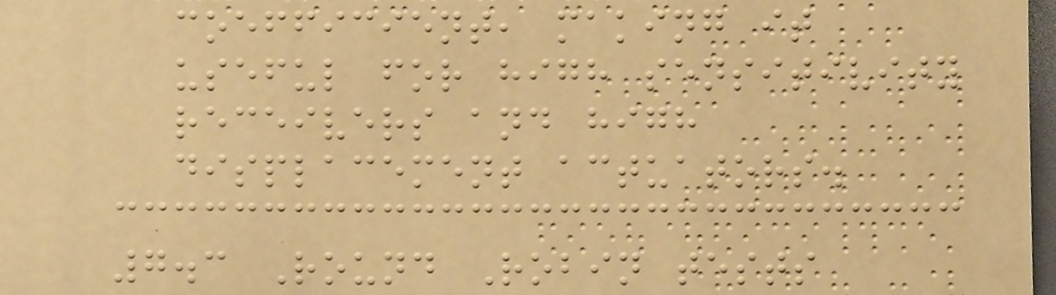coefficient, making it
useful for high sensitivity
receivers and high
displacement actuators.
7.3 Round Robin tests
